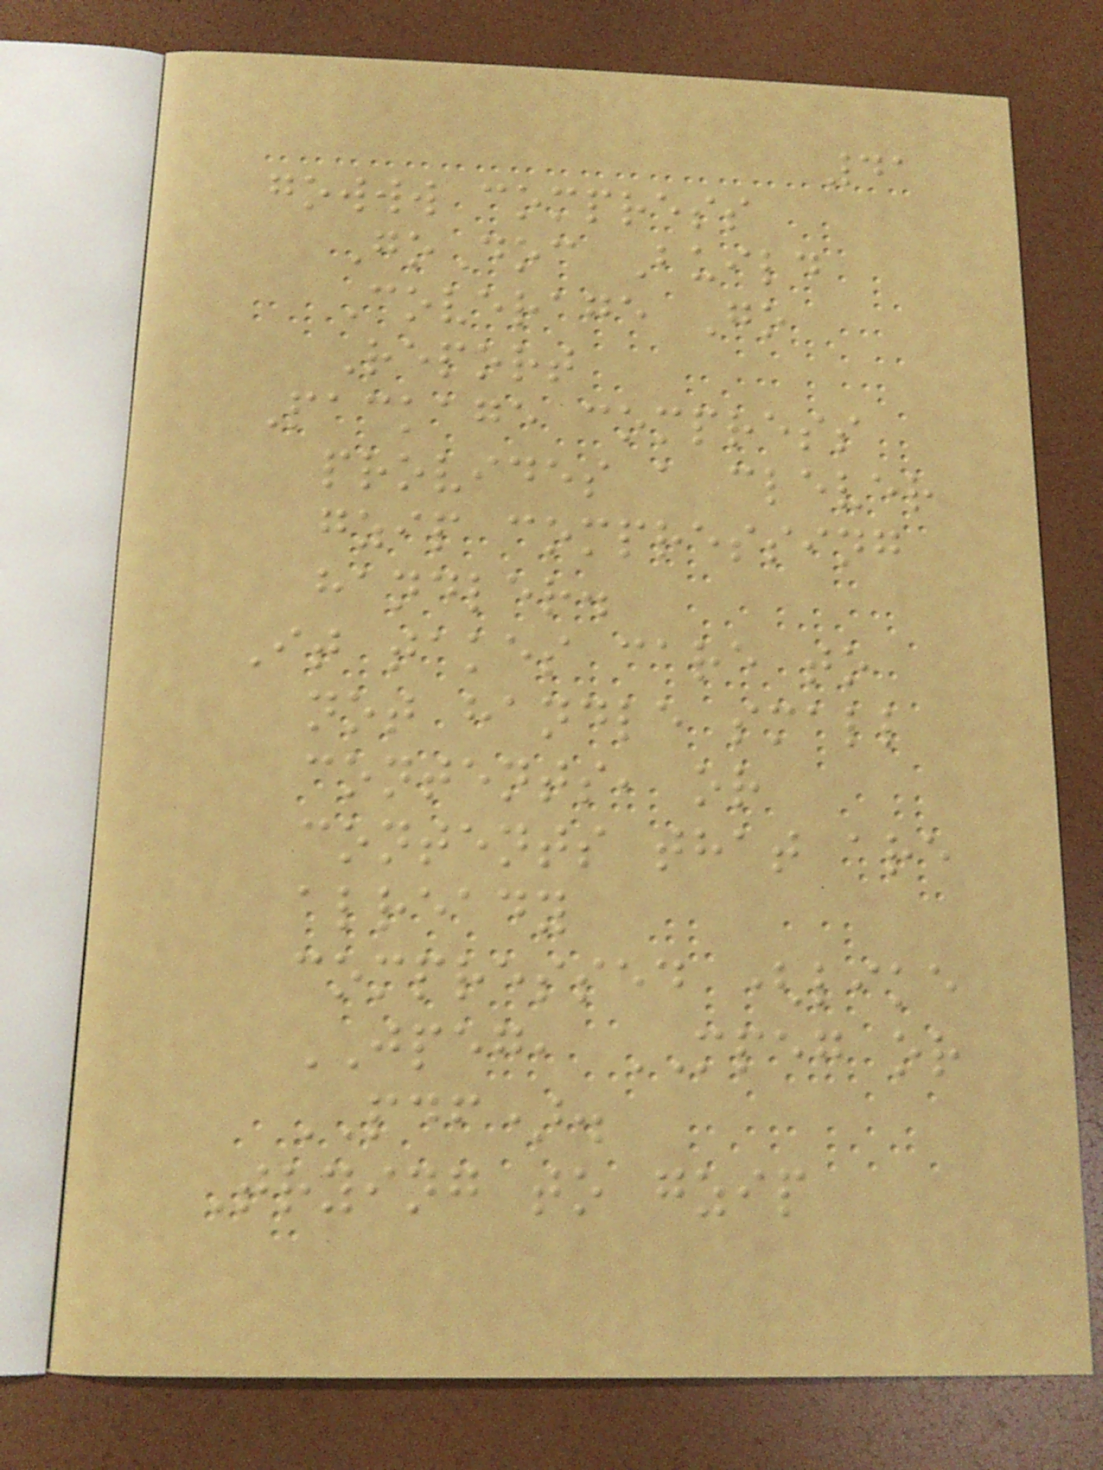41
gowww compress
GoDoc Build
Coverage Go
Report
Package compress
provides a clever
gzip compressing
handler.
It takes care to
not handle small
contents, or
contents that are
already
compressed (like
JPEG, MPEG or
PDF).
Trying to gzip
